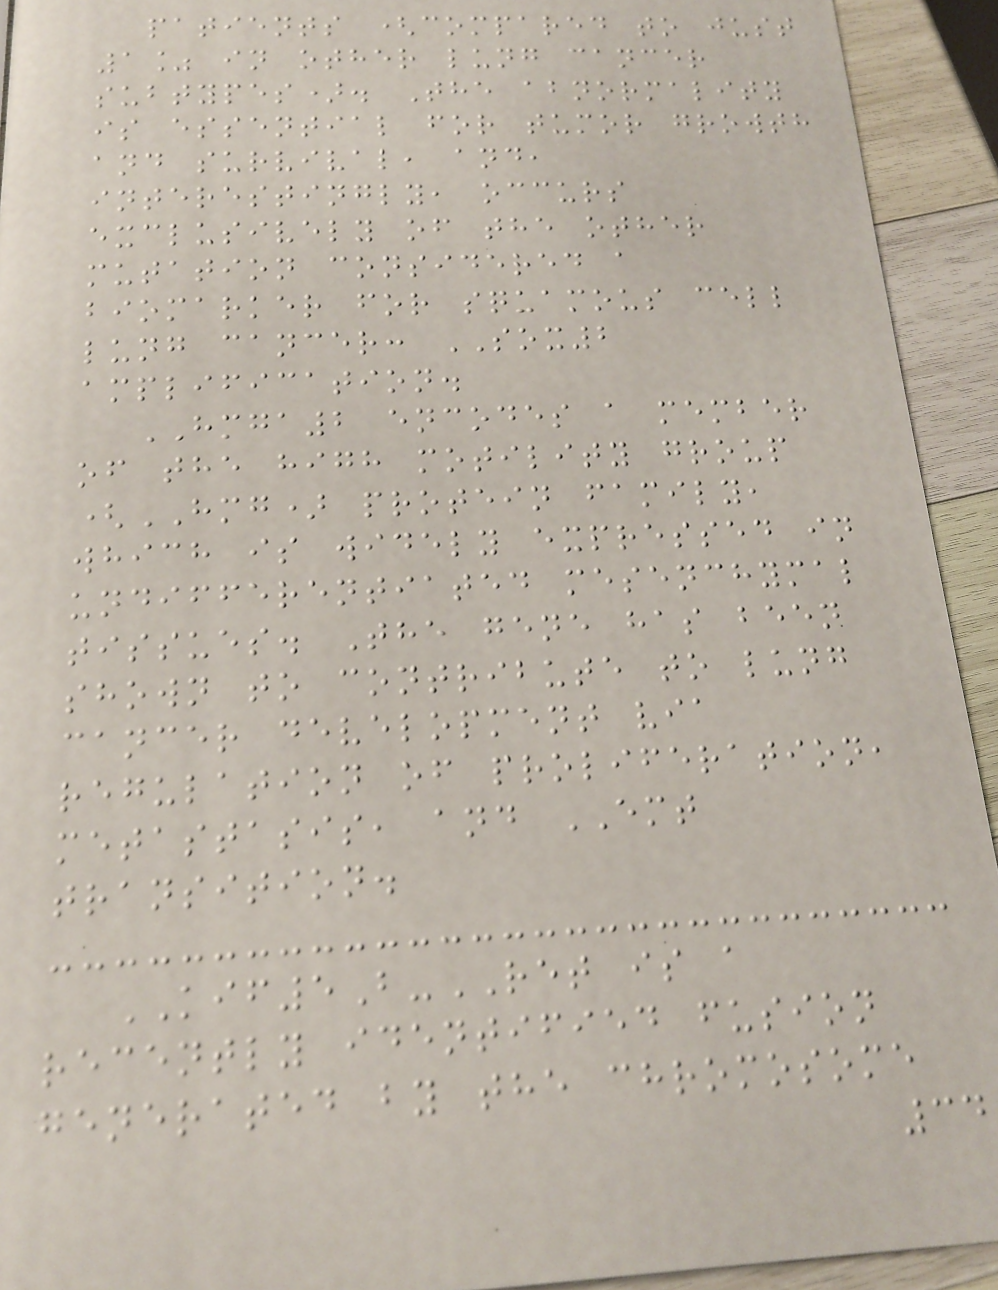patients (compared to just
1% in other lung cancer
subtypes). The abnormality
is essential for tumor growth
and survival, and,
interestingly, occurs
exclusively of the other
mutation considered a
biomarker for squamous cell
lung cancer: SOX2
amplification.
HMGA2 encodes a member
of the high motility group
(HMG) protein family,
which is widely expressed in
undifferentiated mesenchymal
tissues. The gene has been
shown to contribute to lung
cancer development via
regulation of proliferation,
metastasis, and EMT
transition.
KIF5B-RET is a
recently identified fusion
generated by the chromosome
34
